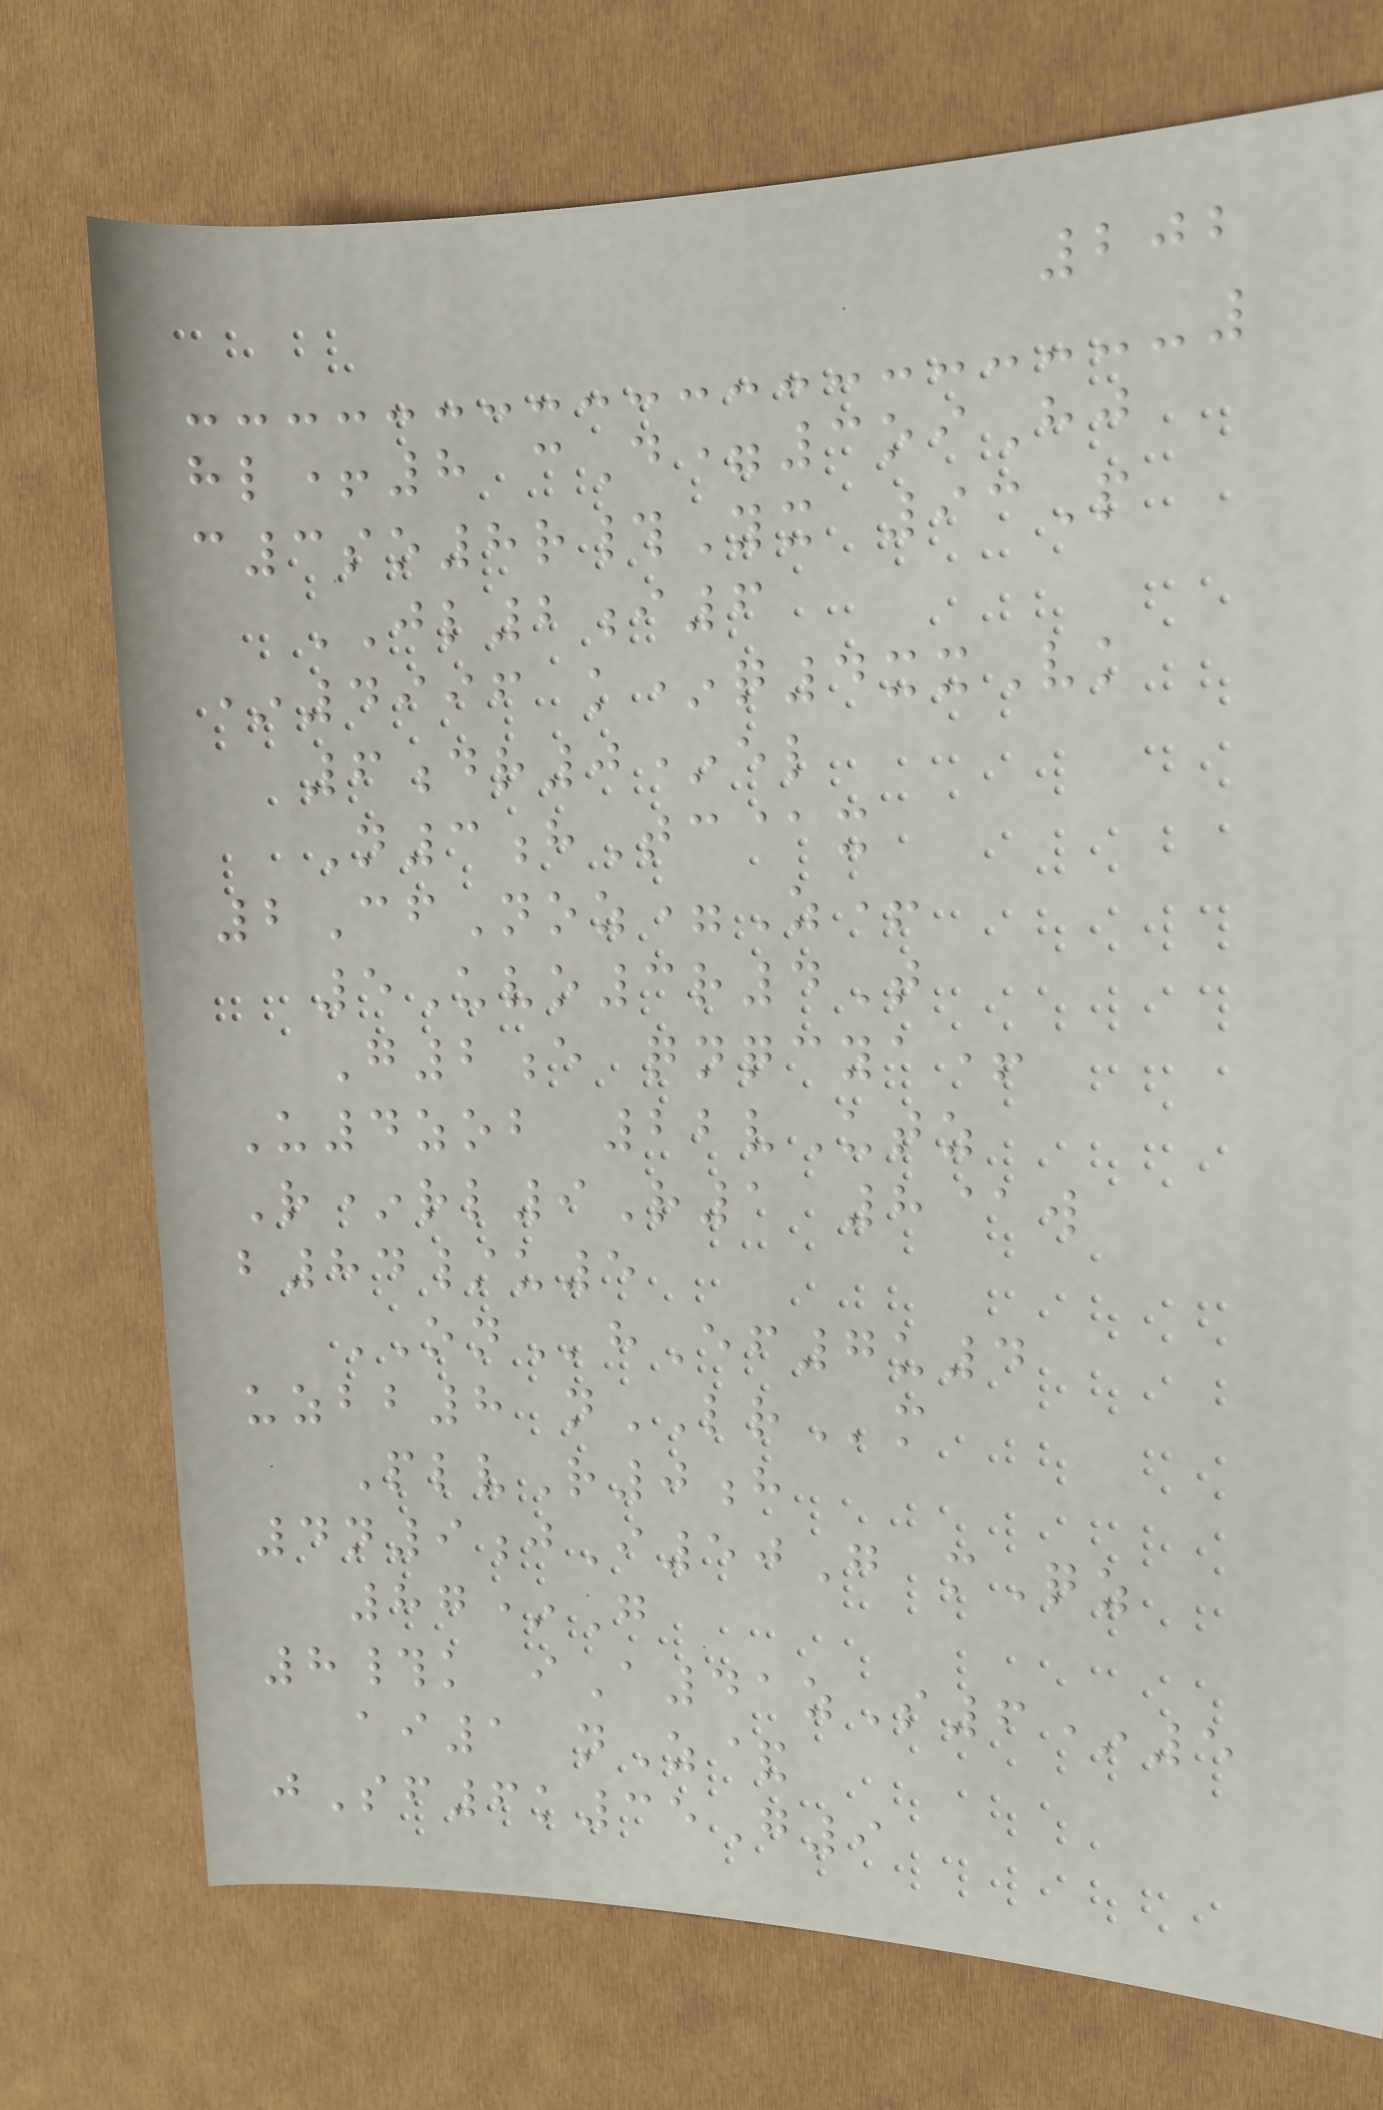202
hl+8 cD=3oiHj
c3so8r#Yx 93P
JL2i6
*4996 k*q4xxVk
6dr0*el
N3hTc@x
2CfNoz=Z+
5Uvo3r4T
G2e qnqcya+
U4zob 22vUtz
R*rl9R1 8@w
b84/u5
ONhEf7u4
uzbb8 nLRm
PlvR0h
4n9jI50G mQz
87*G
8#k iA41zS6*5
ai1 nZ&
jSf6k35G9
